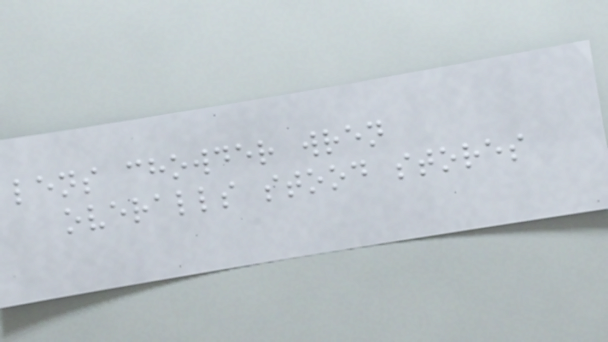lens chowder wren
overalls stood stores
